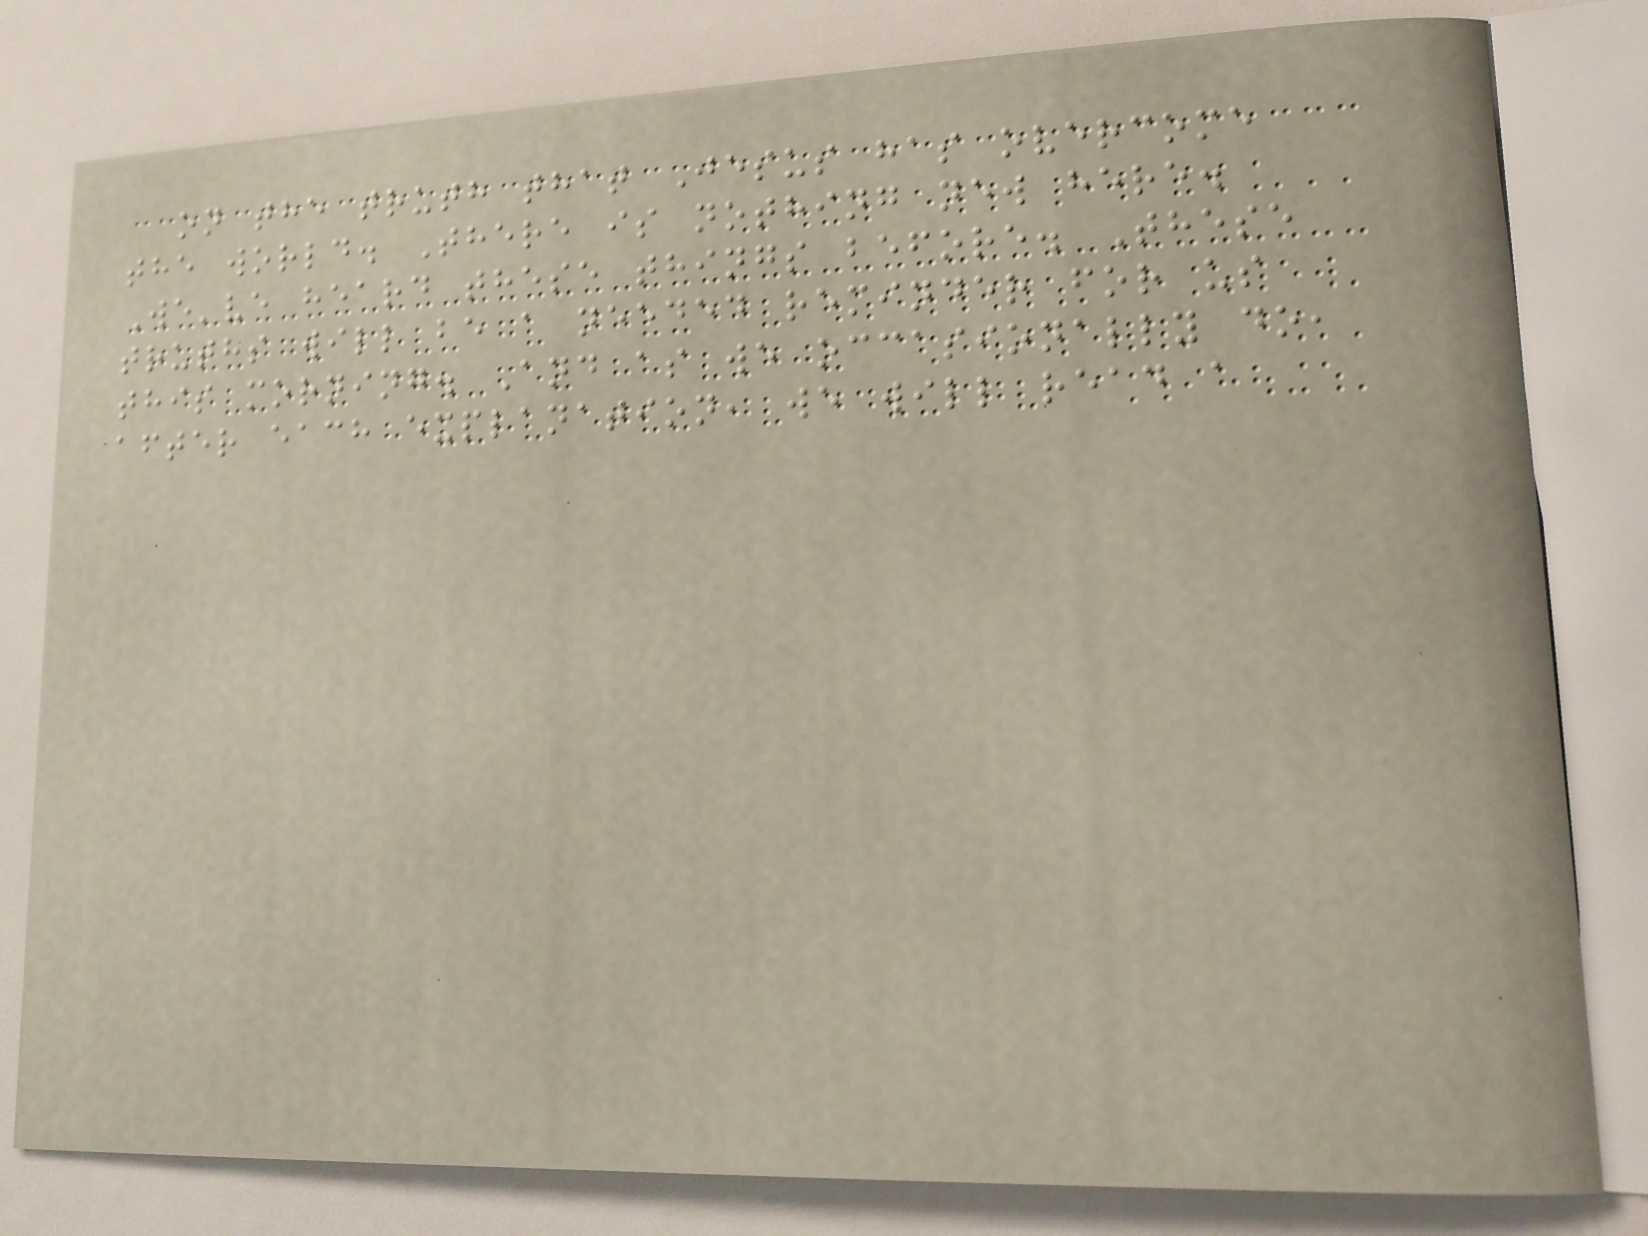on the truth that Jesus has overcome
the world. There is nothing new here.
We've heard these things before. These
truths will be a needed reminder for us
this morning. And as we occasionally do,
after each explanation, we will read a
